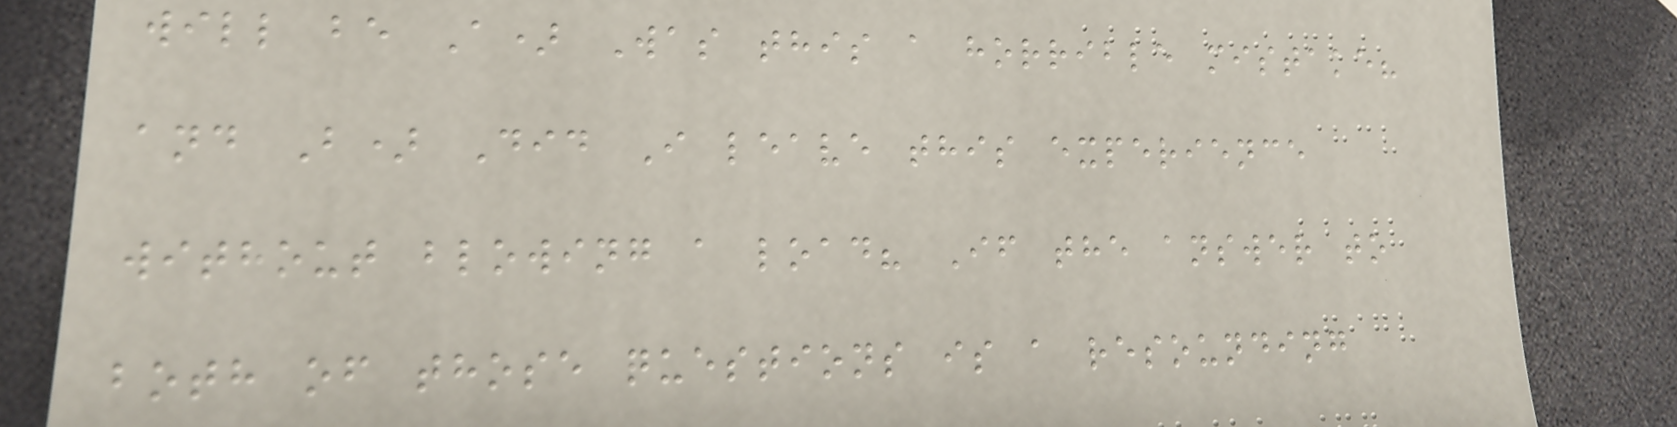will be A) Was this a horrible mistake?
and B) Did I leave this experience
without blowing a load? If the answer to
both of those questions is a resounding
